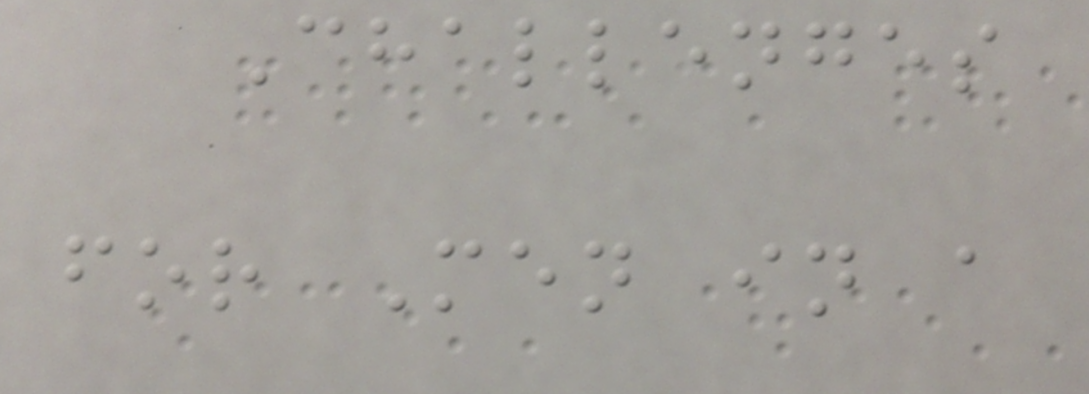Challenges
for Men in a
